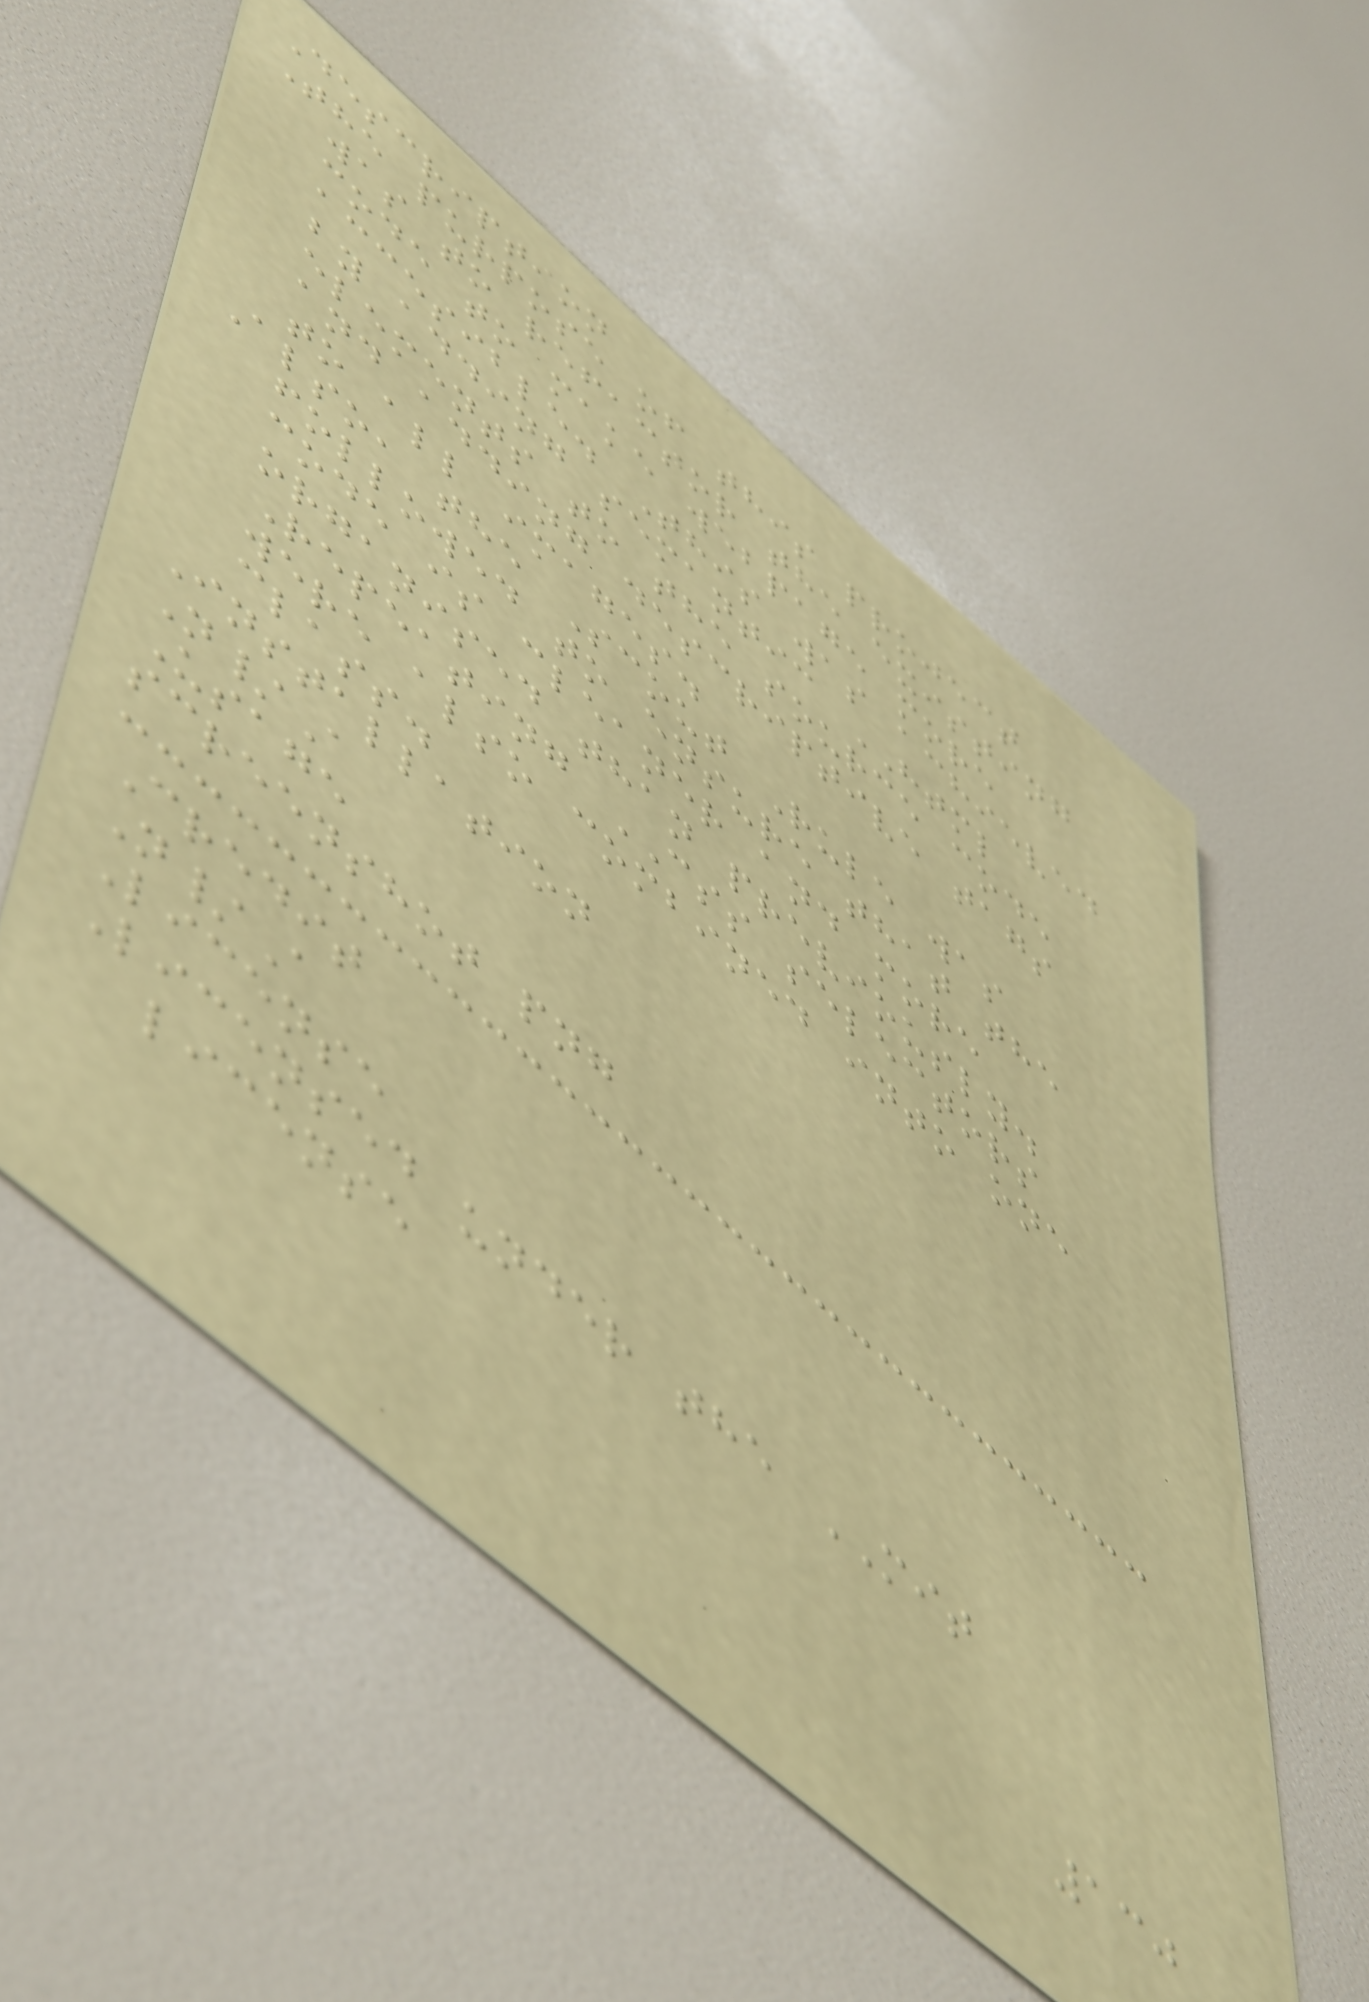Description
The purpose of this project
was to refactor the existing
code to make webpage more
accesible. This was achieved
by adding semantic HTML
elements to the source code
and adding descriptive tags
to all images.
Also, the Scout Rule was
followed to ensure that the
code is cleaner and more
organised than previously.
Repeating CSS selectors
were also combined into one
class.
Installation
N/A
Usage
screenshot png
Credit
N/A
License
Licensed under the MIT
license
130
